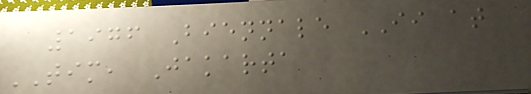1976 Biennale II at
TIM, Jakarta
